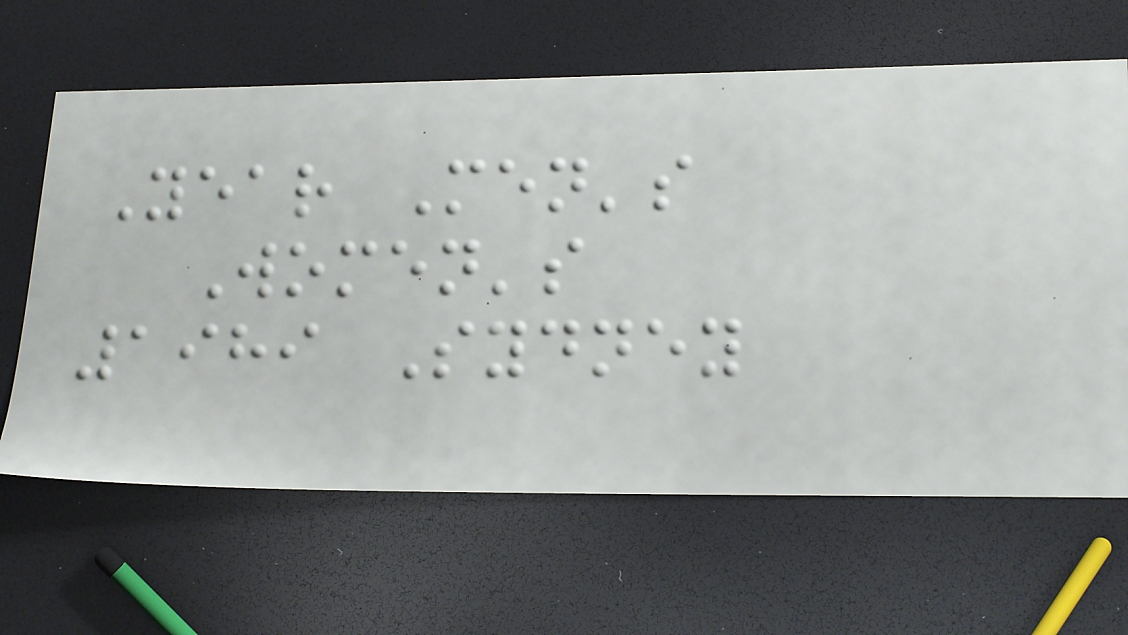Year Men's
Women's
1989 Sydney
